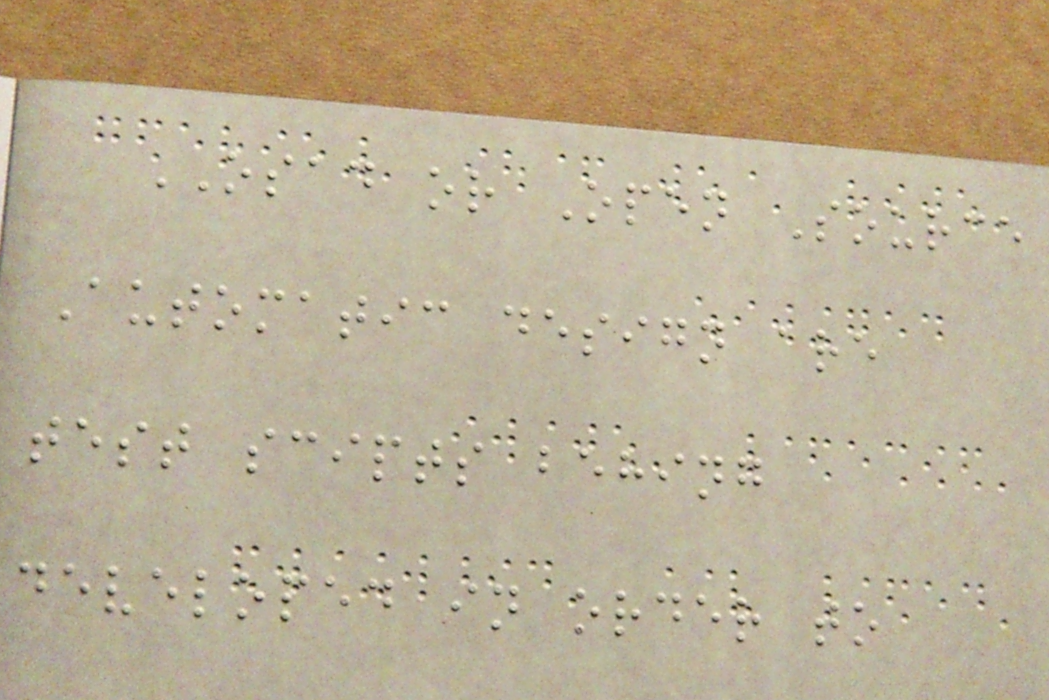OSAD or Open Source
Automatic design are
test scipts behing
developed in order to
